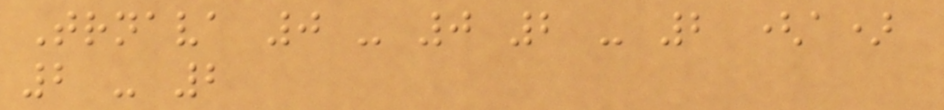Trnava 0 - 0 2 - 2 (a)
2 - 2
